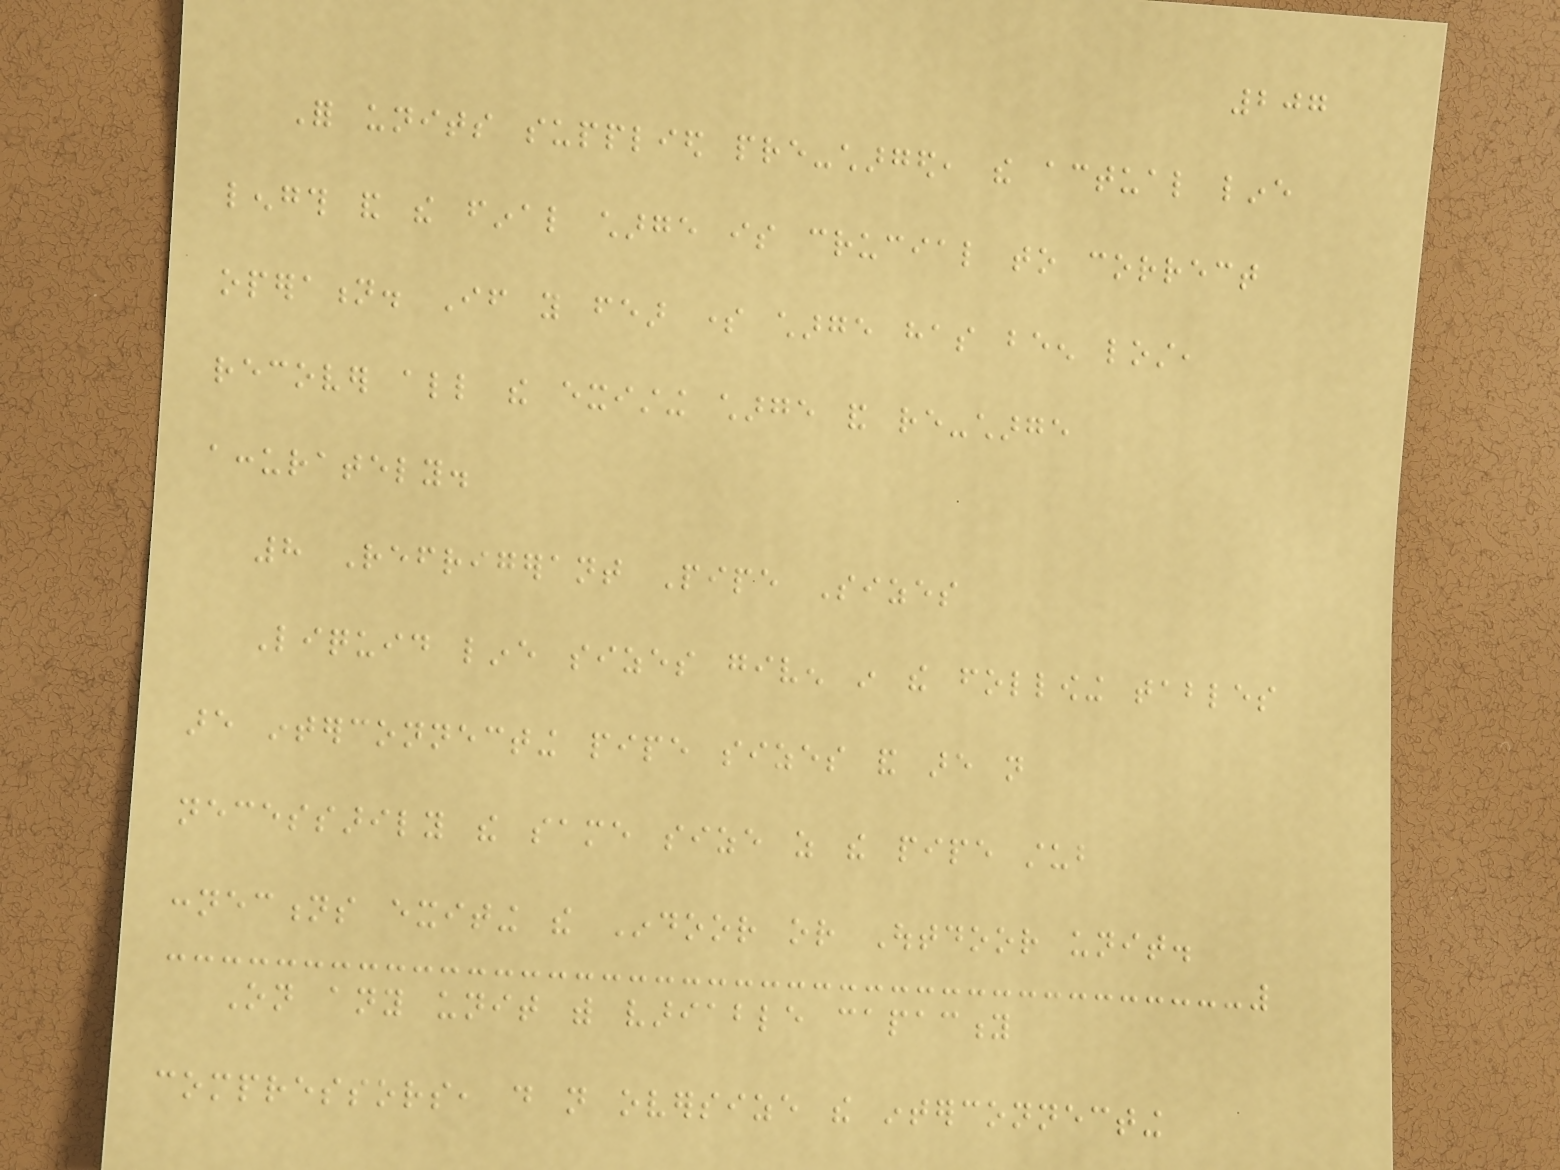207
For units supplied pre-charged, the actual line
length and the final charge is crucial to correct
operation. If you fear some charge has been lost,
recover all the existing charge and re-charge
accurately.
8 Refrigerant Pipe Sizes
Liquid line sizes given in the following tables
are interconnecting pipe sizes and are not
necessarily the same size as the pipe stub
connections exiting the Indoor or Outdoor unit.
On any unit with variable capacity
compressors, do not oversize the interconnecting
